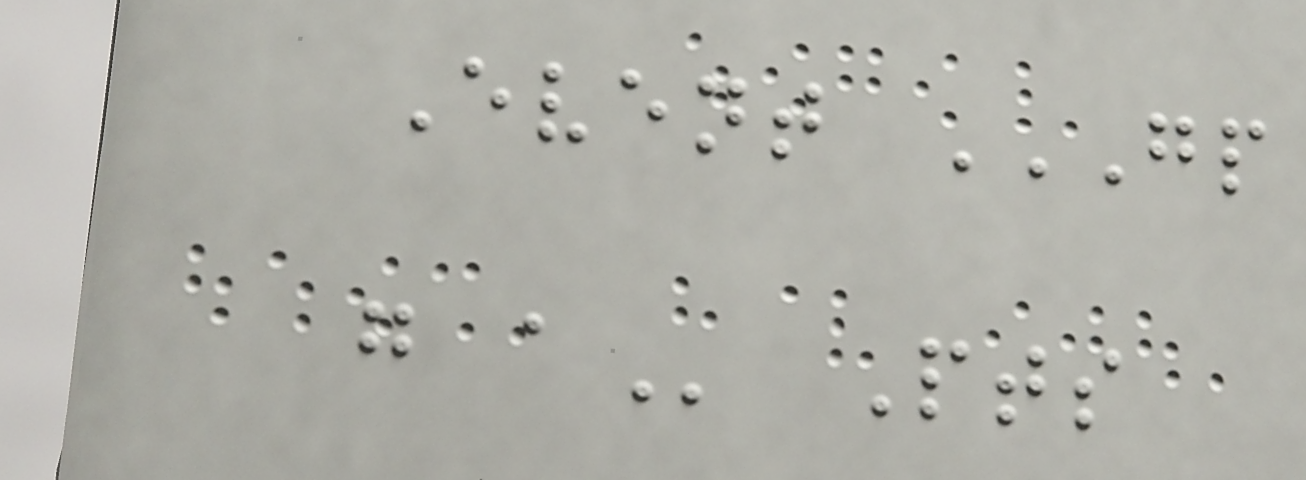Event GP
G A Pts
